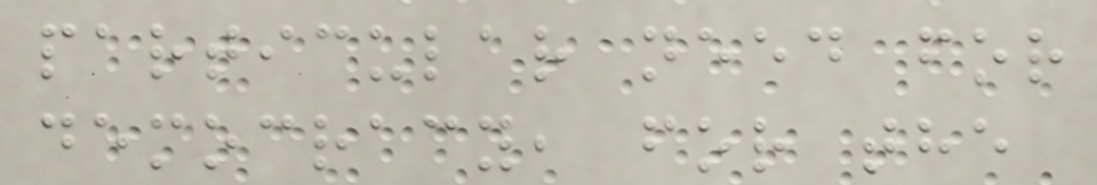particular need for
democracy, for the
